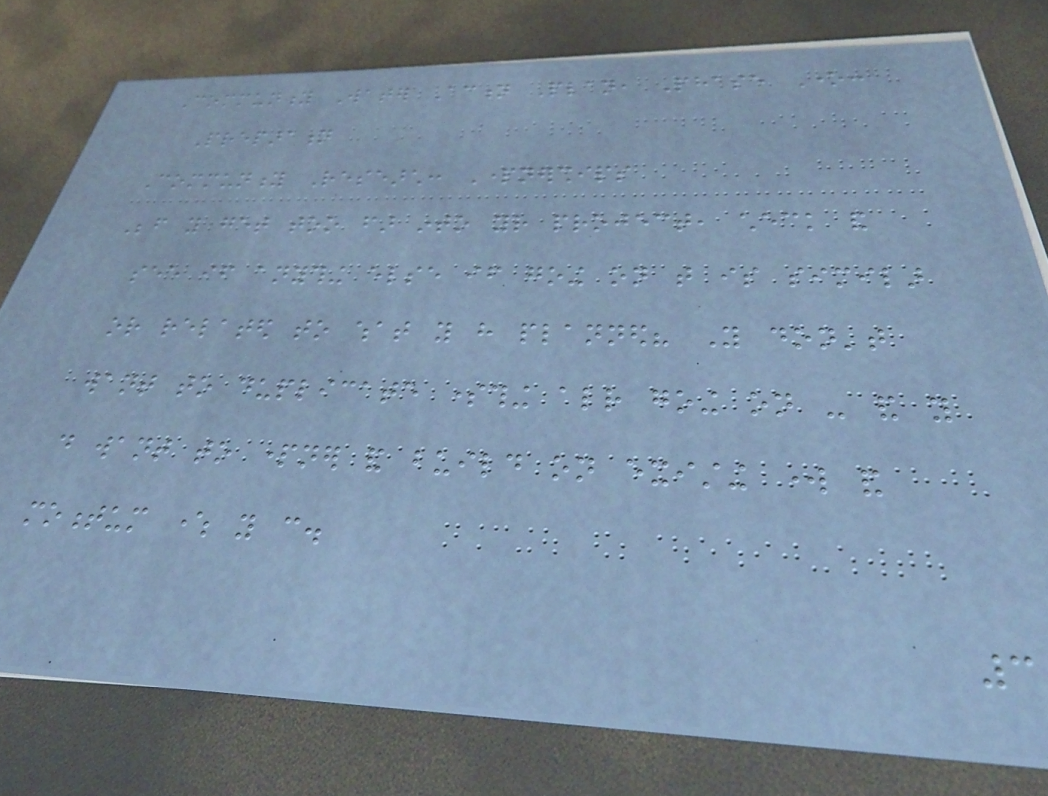Community Water Action Plan, Phase One:
Preparation
Community Research: Partnerships
Before you get too far into your project, check and
see if anything else if going on that is similar
or related to what you have planned? You don't
want to duplicate something already going on - and you
do want to partner and build on existing work and
momentum where you can.
3
